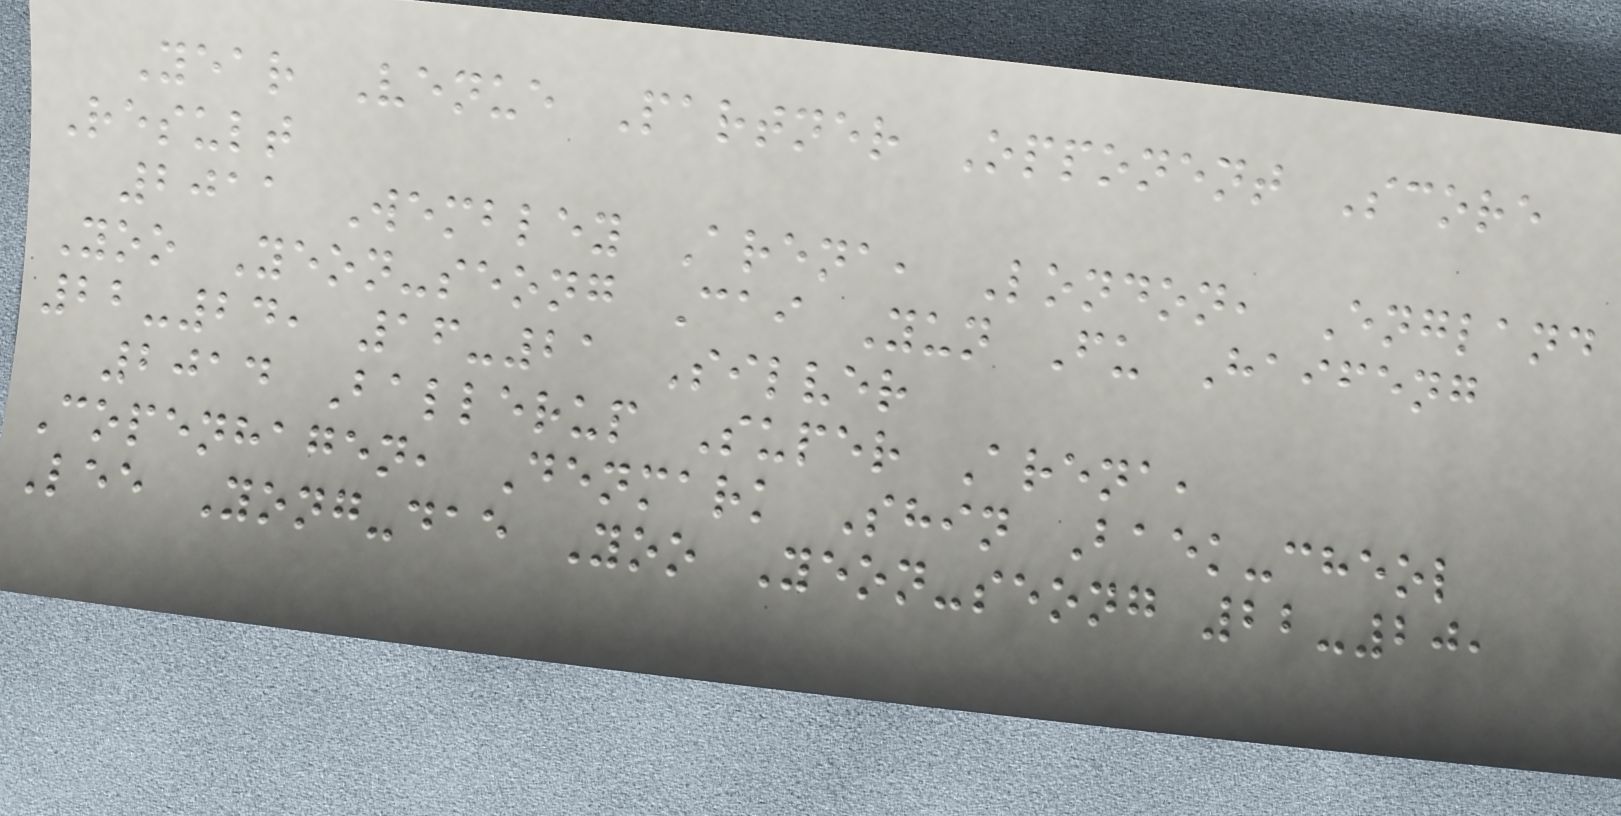Year Venue Partner Opponent Score
Result
2011 Wembley Arena, London, England
Yoo Yeon-seong Cai Yun Fu Haifeng
22-24, 16-21 Silver
2014 Ballerup Super Arena,
Copenhagen, Denmark Shin Baek-cheol
Lee Yong-dae Yoo Yeon-seong 22-20,
